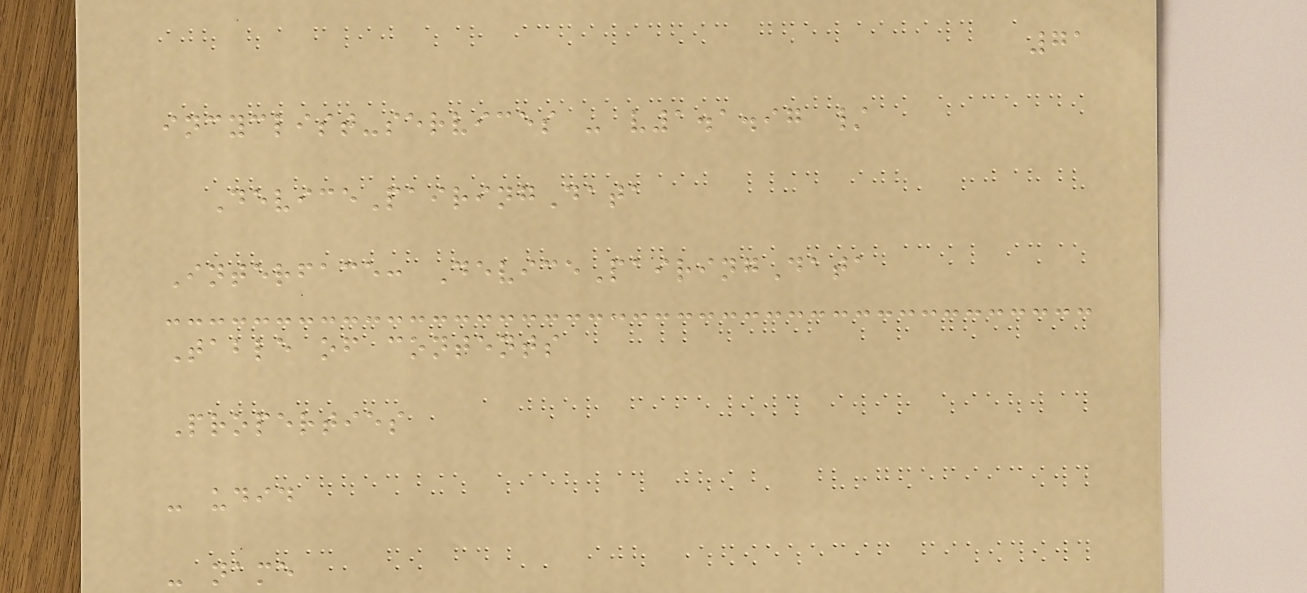71
incyclist-services - v1.1.97 /
DevicePairingData
Interface: DevicePairingData
Table of contents
Properties
- udid
- name
